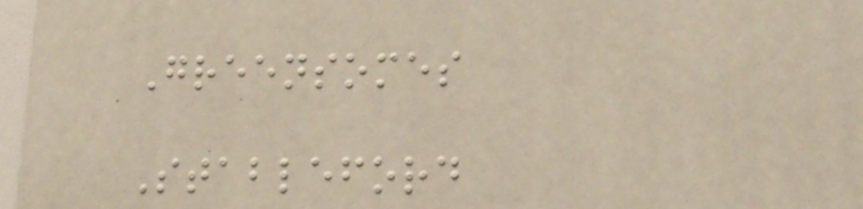Greensomes
Stableford
